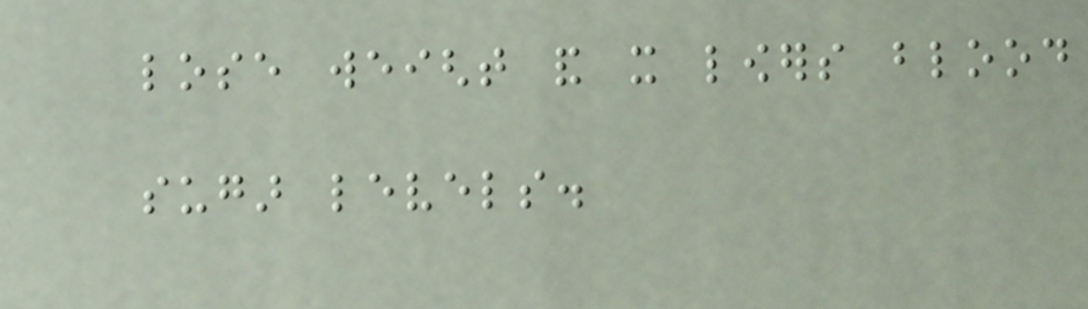lose weight and it lowers blood
sugar levels.
